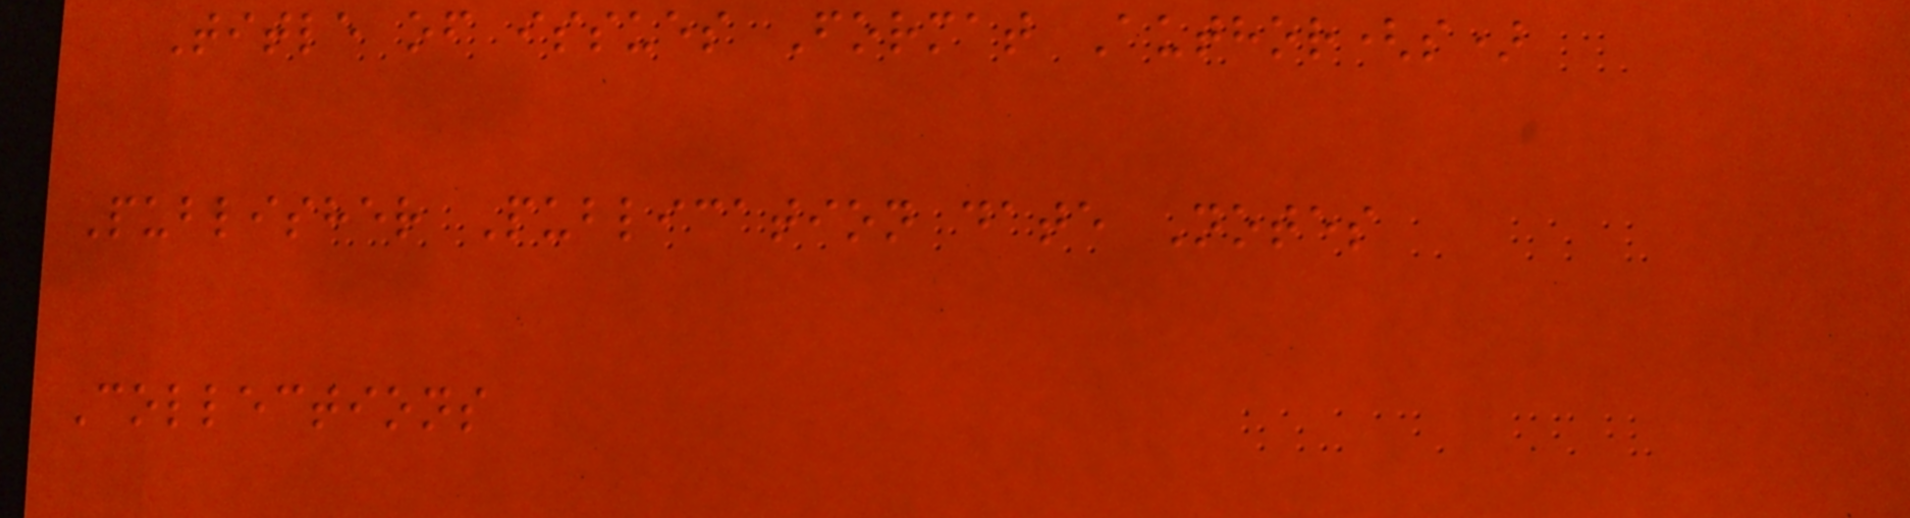Title of issues Format Author(s)
Publisher Publication date Notes
Collections
